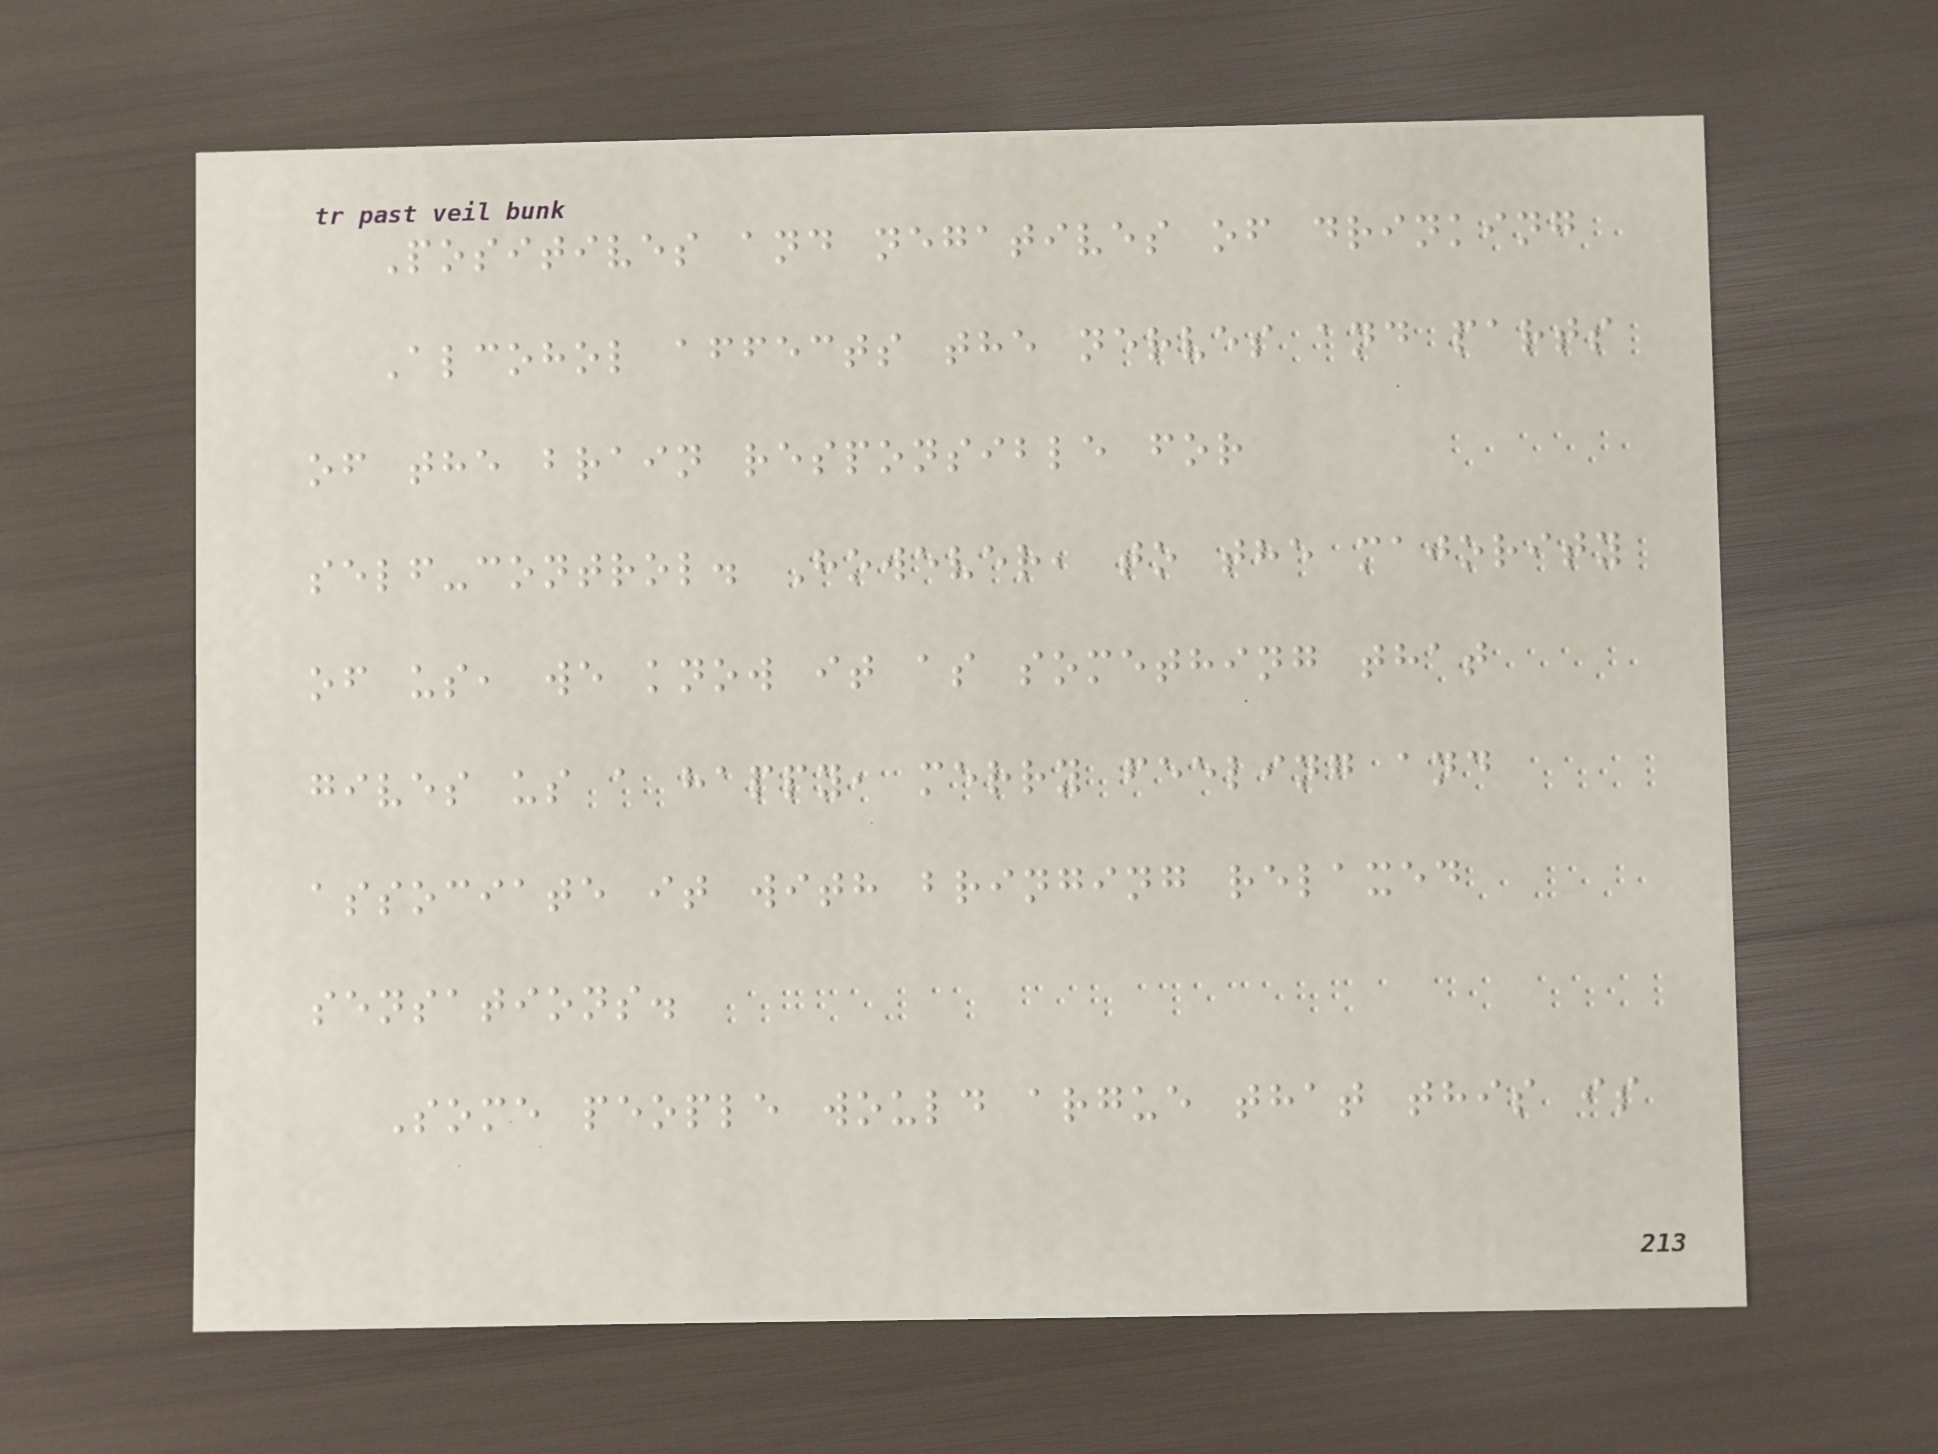Positives and negatives of drinking
Alcohol affects the nerves and parts
of the brain responsible for
self-control. However, to the majority
of us, we know it as something that
gives us a happy, merry feeling and
associate it with bringing relaxed
sensations.
Some people would argue that this is
